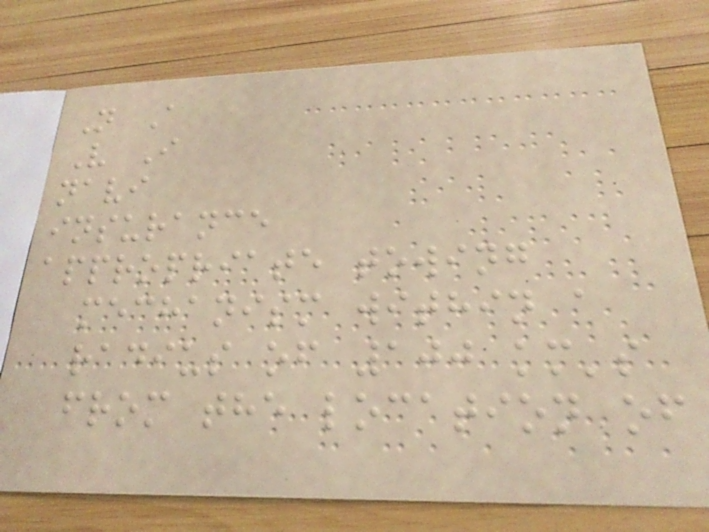N A
V I
navi
insurance
appropriate towing
mechanism within a
radius of 100 km's
from the location of
